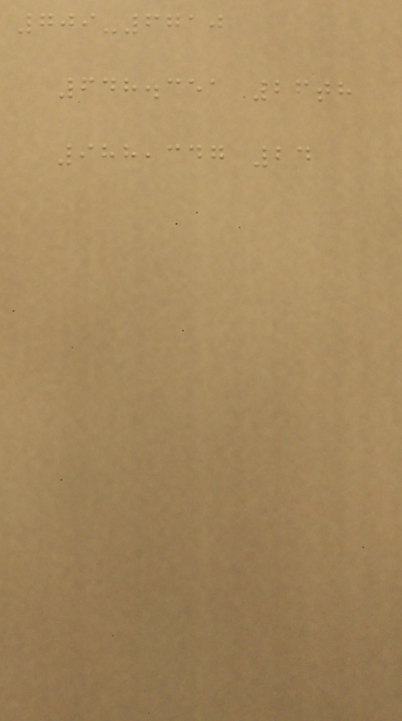709-6710
648.351 26th
988,347 24
